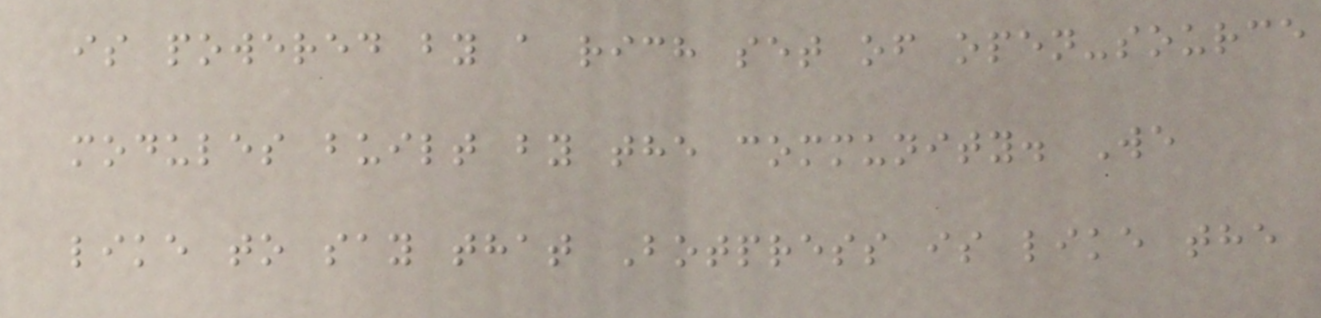is powered by a rich set of open-source
modules built by the community. We
like to say that Botpress is like the
